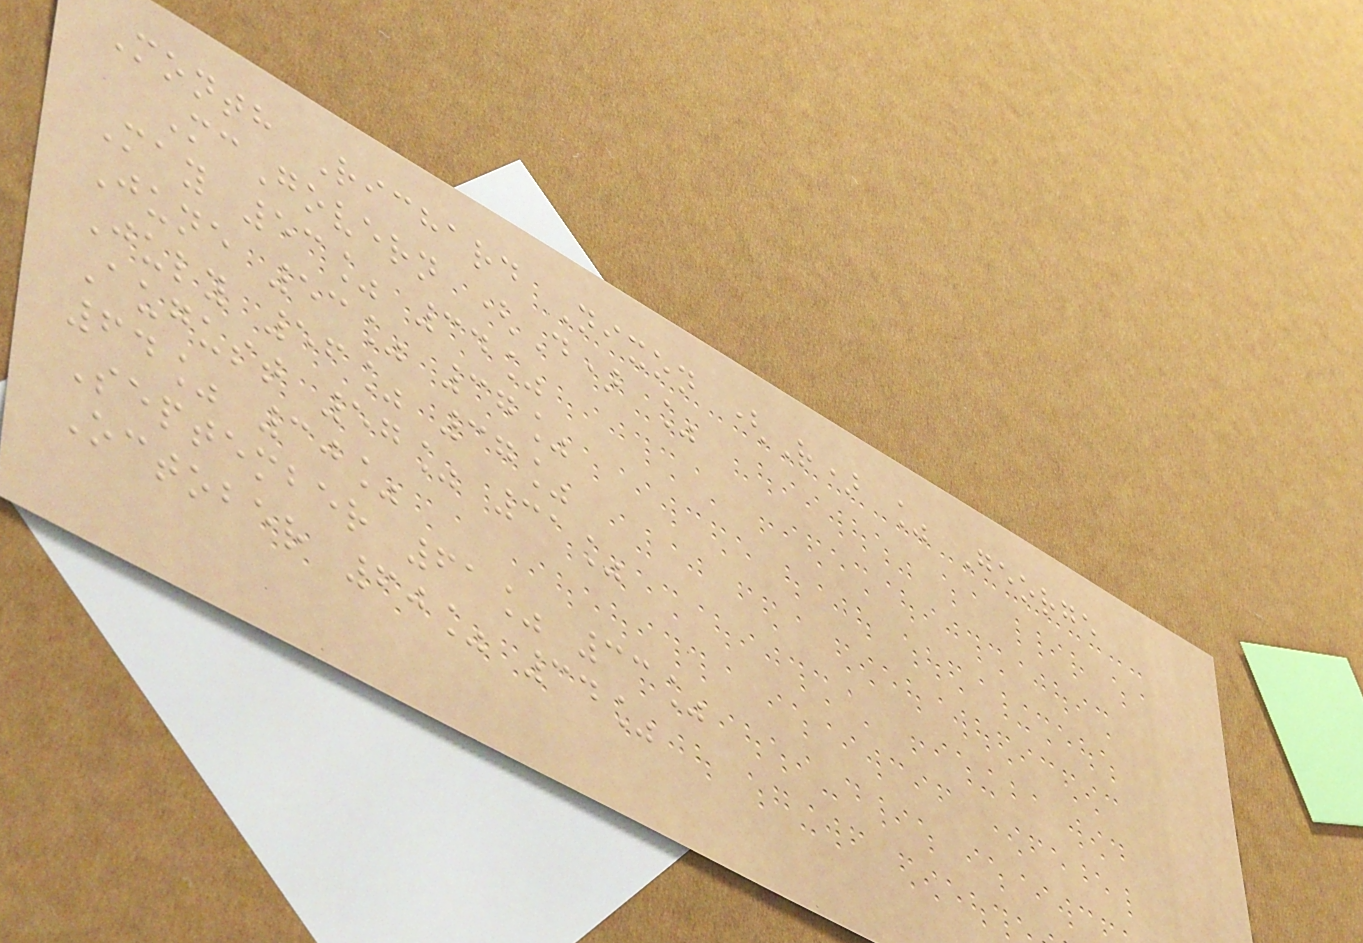Month Richard Nixon (R) % George
McGovern (D) %
May 53% 34%
June 53% 37%
July 56% 37%
August 57% 31%
64% 30%
September 61% 33%
October 60% 34%
